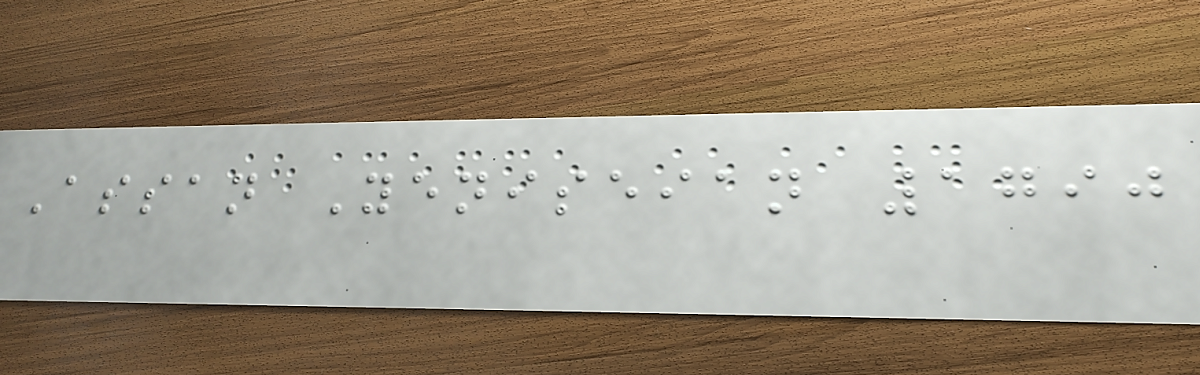Assan Yeniseian 1790
